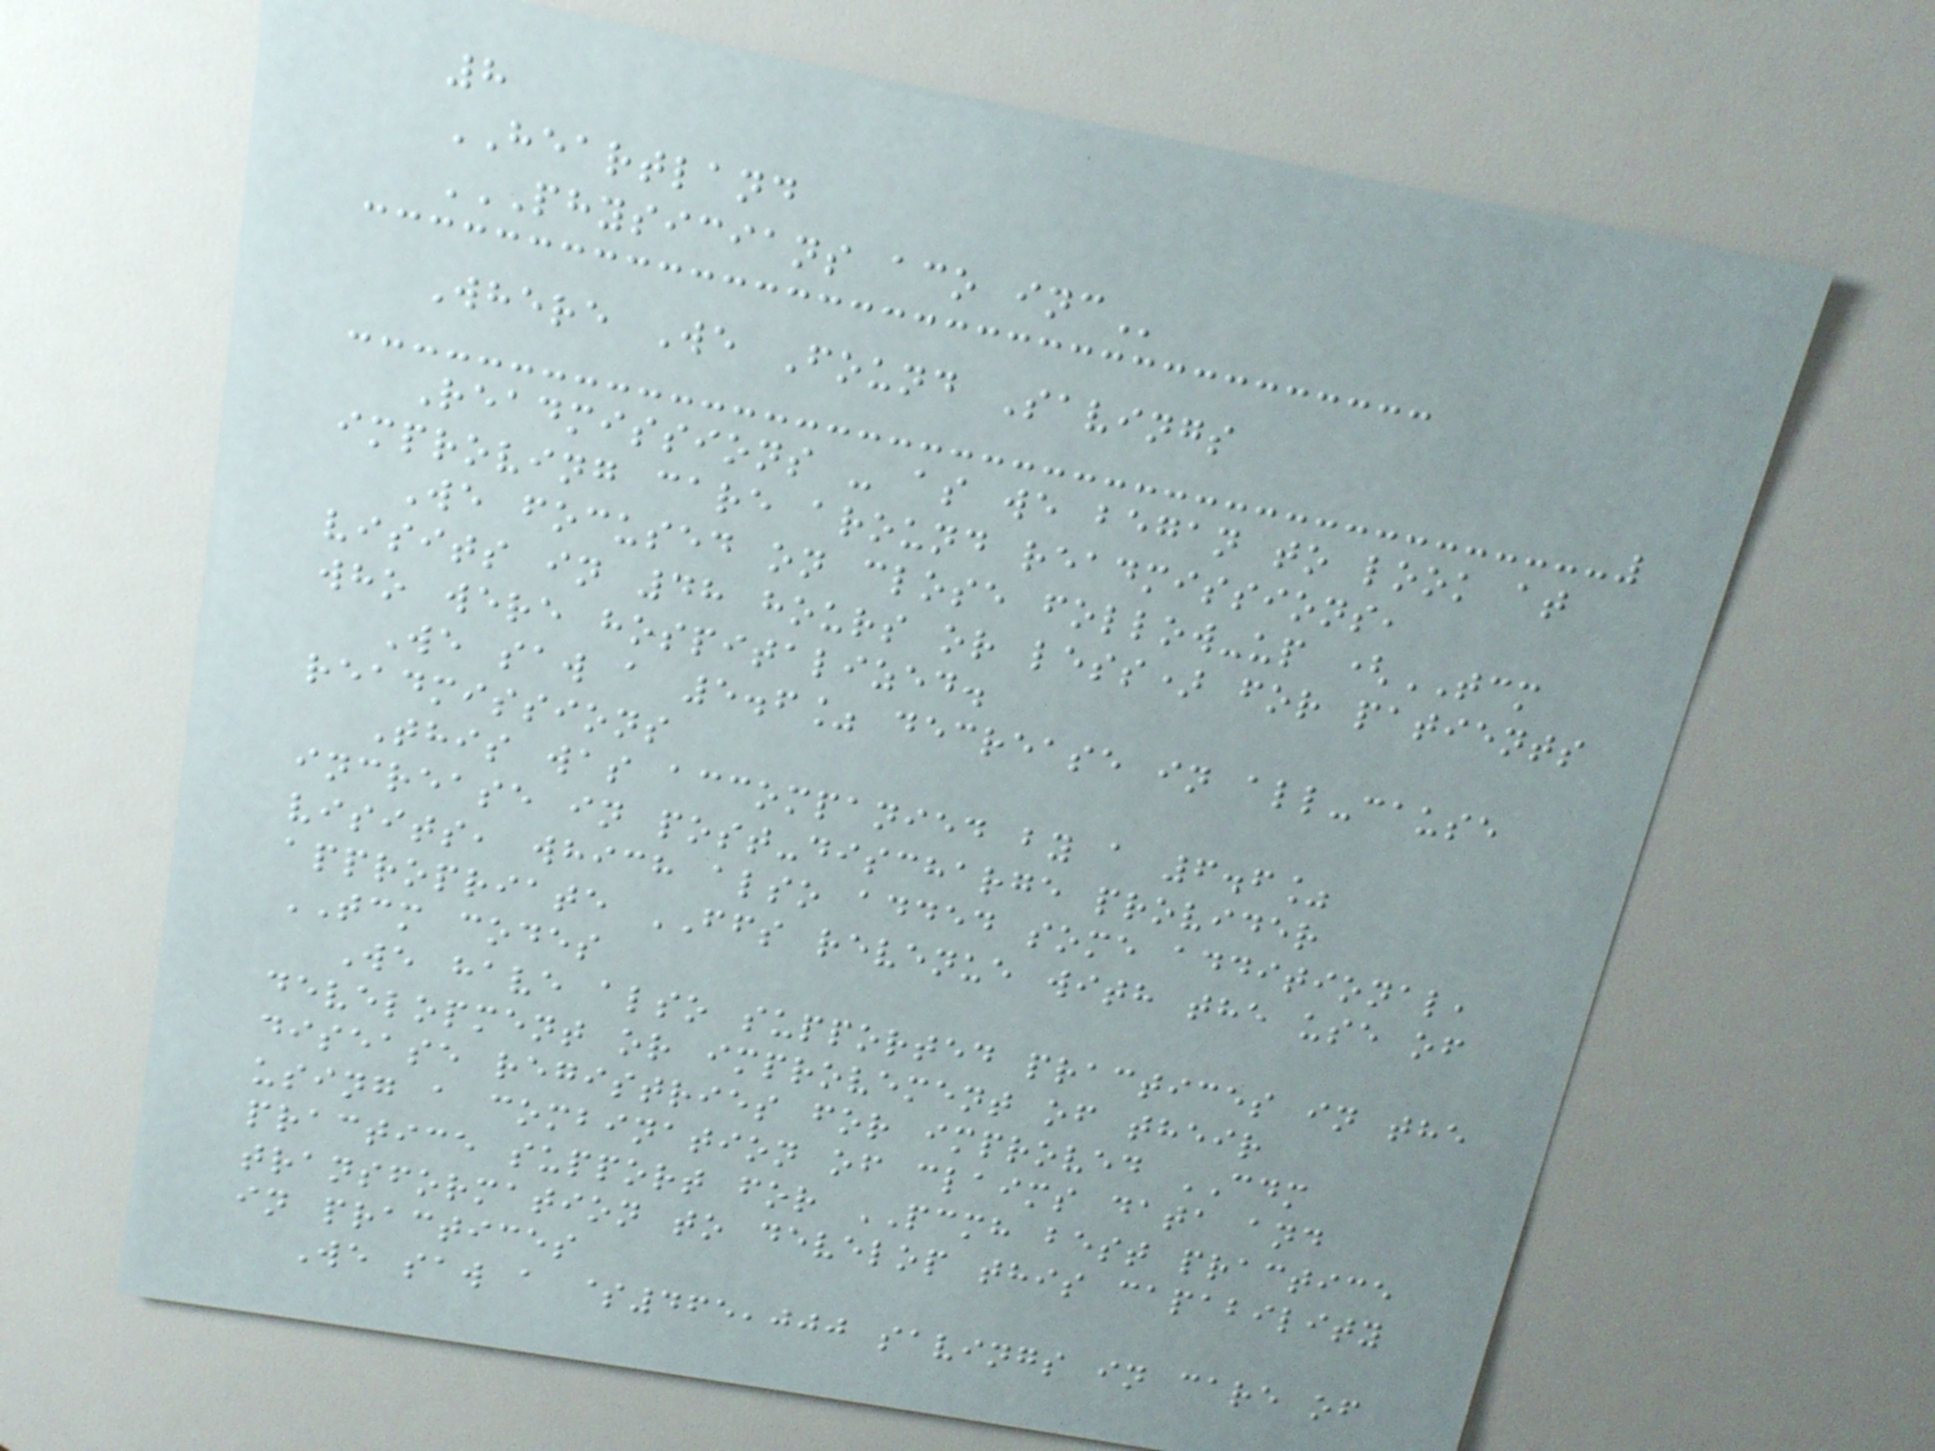8
HEARTLAND
PHYSICIANS ACO INC
Where We Found Savings
Readmissions - as we began to look at
improving care around readmissions,
We focused on close follow-up (TCM
visits in 48 hours or less) for patients
who were hospitalized.
We saw a 5.6% decrease in all-cause
readmissions
This was accompanied by a 6.6%
increase in post-discharge provider
visits, which also added some additional,
appropriate FFS revenue with the use of
TCM codes
We have also supported practices in the
development or improvement of their
disease registries for improved CDM
using a combination of claims data and
practice support for PCMH best practice
transformation to develop this capability
in practices
We saw a $465,000 savings in care of
